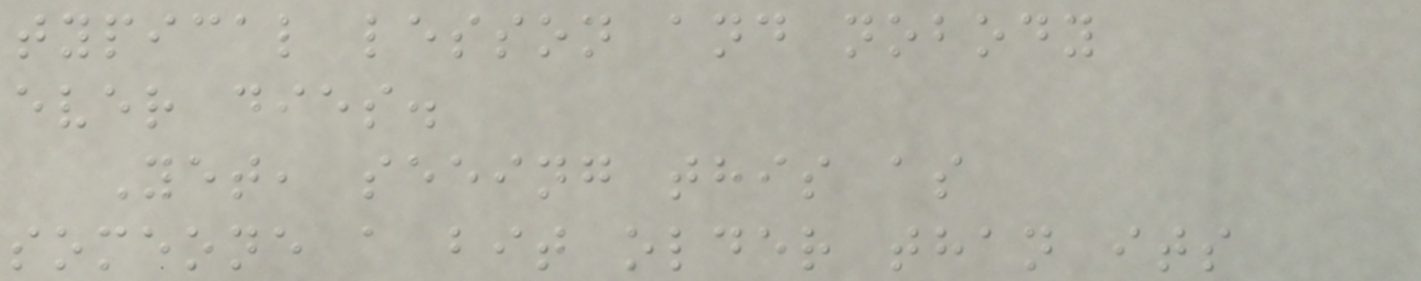typical lesson and nobody
ever dies.
Yet, seeing this as
someone a bit older than its
